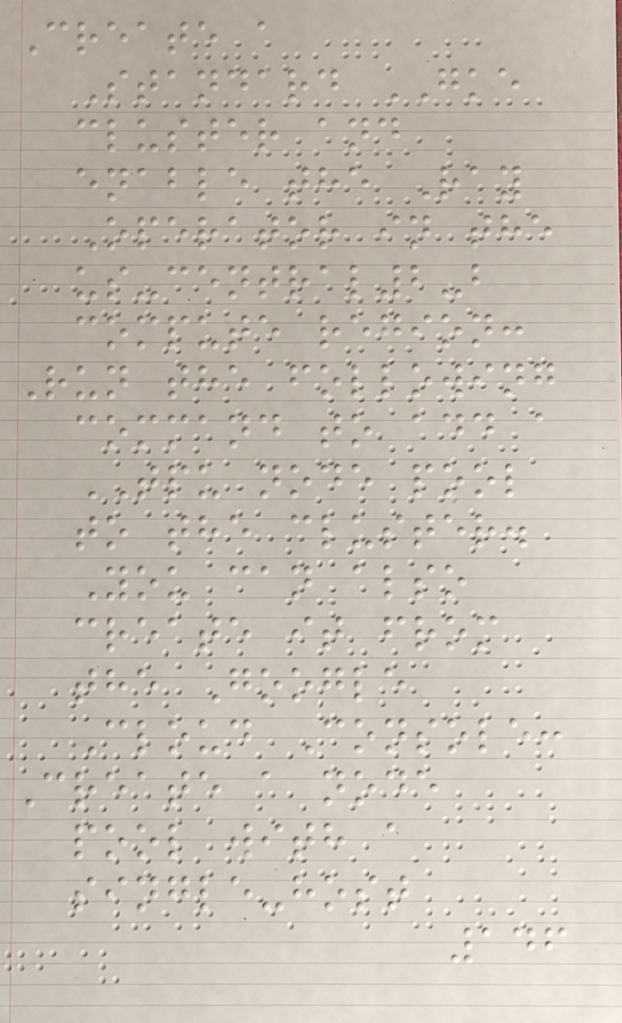Create a
Standard GKE
cluster and
enable the Ray
Operator in the
us-central2-b
compute region:
Run the following
command to add a
TPU node pool
to the cluster.
You can also
create it from
the Google
Cloud Console:
Create a node
pool with a
single-host
146
